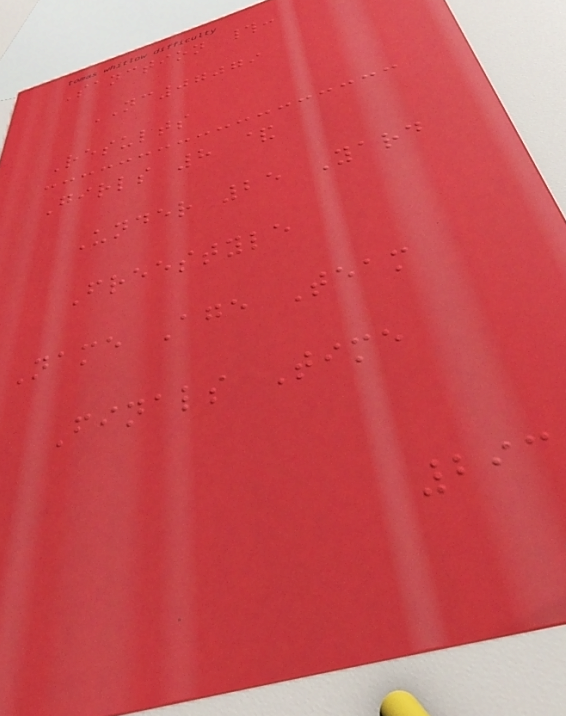Sanction #:
NC07079
Results
Girls 8 &
Under 25 Yard
Freestyle
Name Age Team
Finals Time
293
